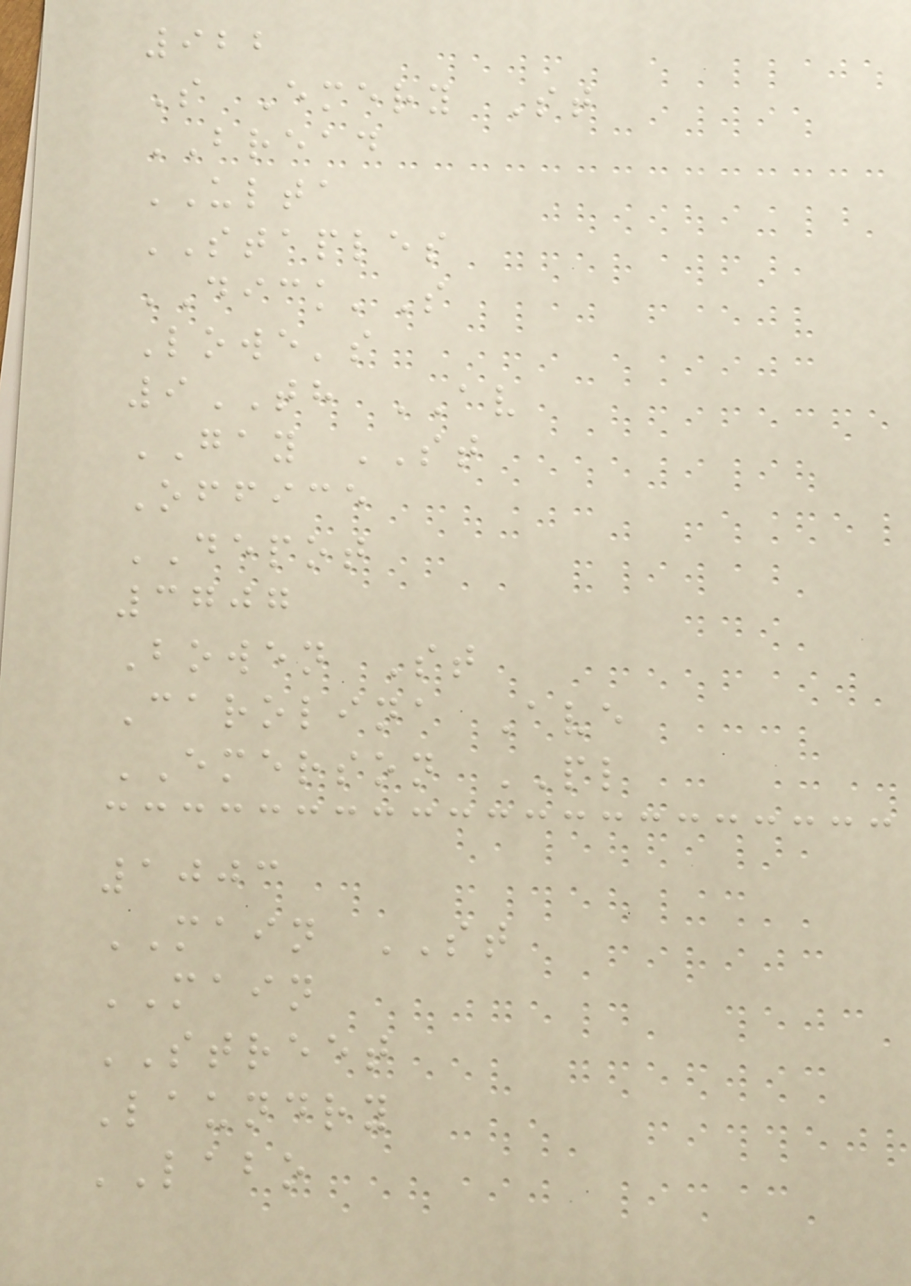922
S Emery St
BREAD
ULTA
STAPLES
DICK'S
Lowe's
9TH AV
GAY ST
Office
DEPOT
3707
Bowen St
Carolina Ave
EMERSON PL
1003
MAIN ST
MAIN
STREET
Laundry
LABO
